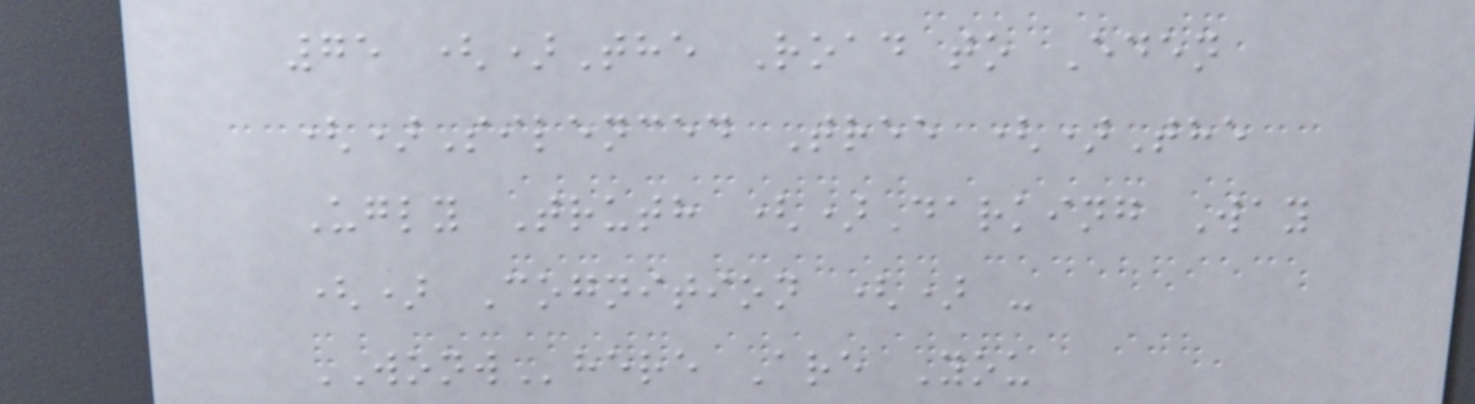75 ()The Road to Eden
()Silenced Tree ()The
Ugly Truth ()Darking Way
() Cognition () -
WONWhere Are You
